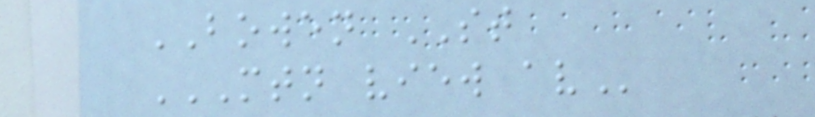BOWEN ST
MTN VIEW AV
